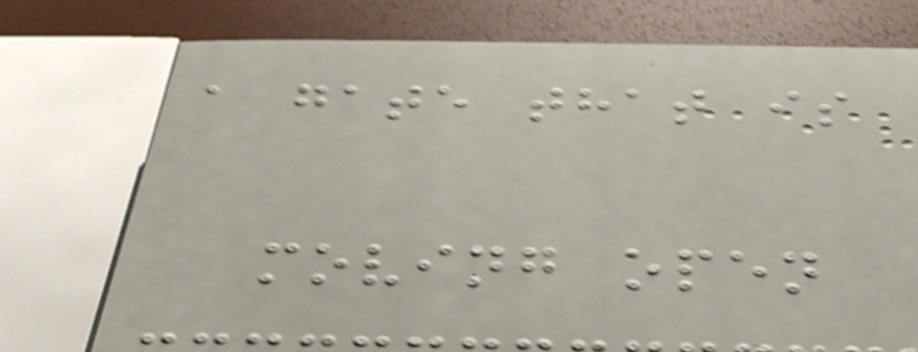a gate that is
moving open
